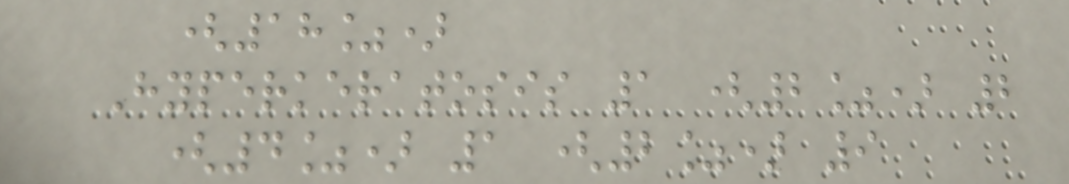(18%)
Hyperkeratosis 1 (2%) 2
(4%) 1 (2%) 9
